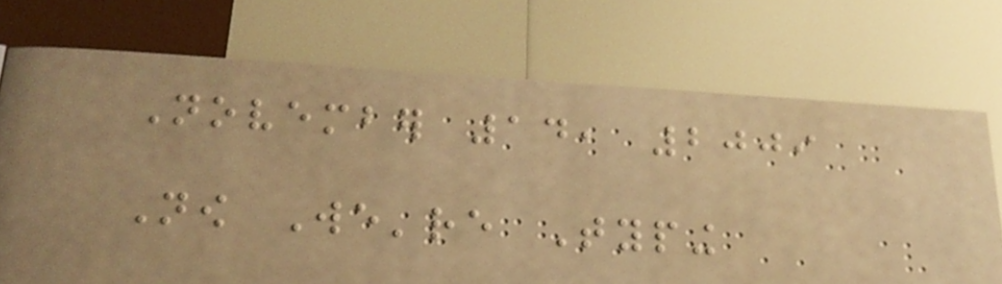November 14, 2009
Now We're Typing
